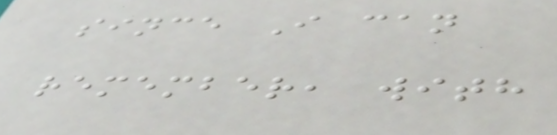since I can
remember, with
